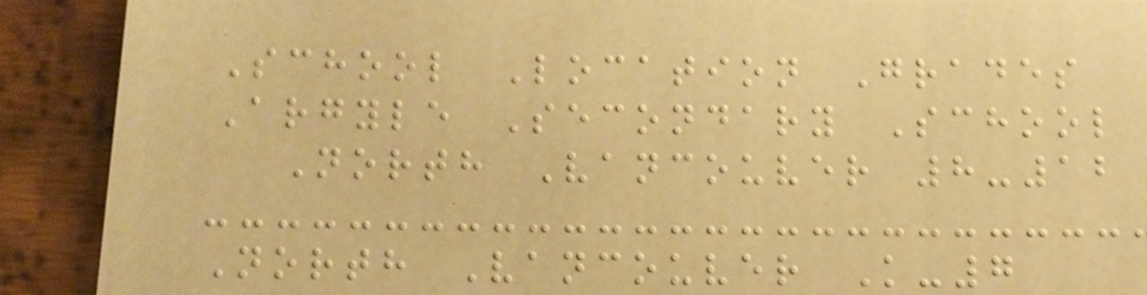School Location Grades
Argyle Secondary School
North Vancouver 8-12
North Vancouver K-7
